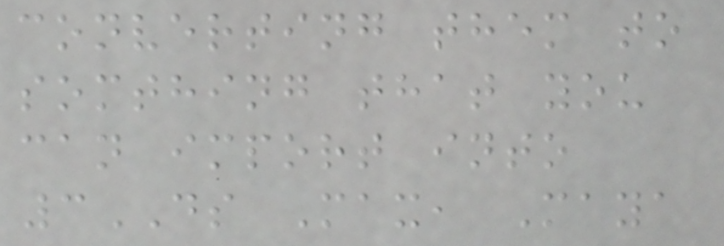converting them to
somthing that you
can import into
3DS Max, Maya
